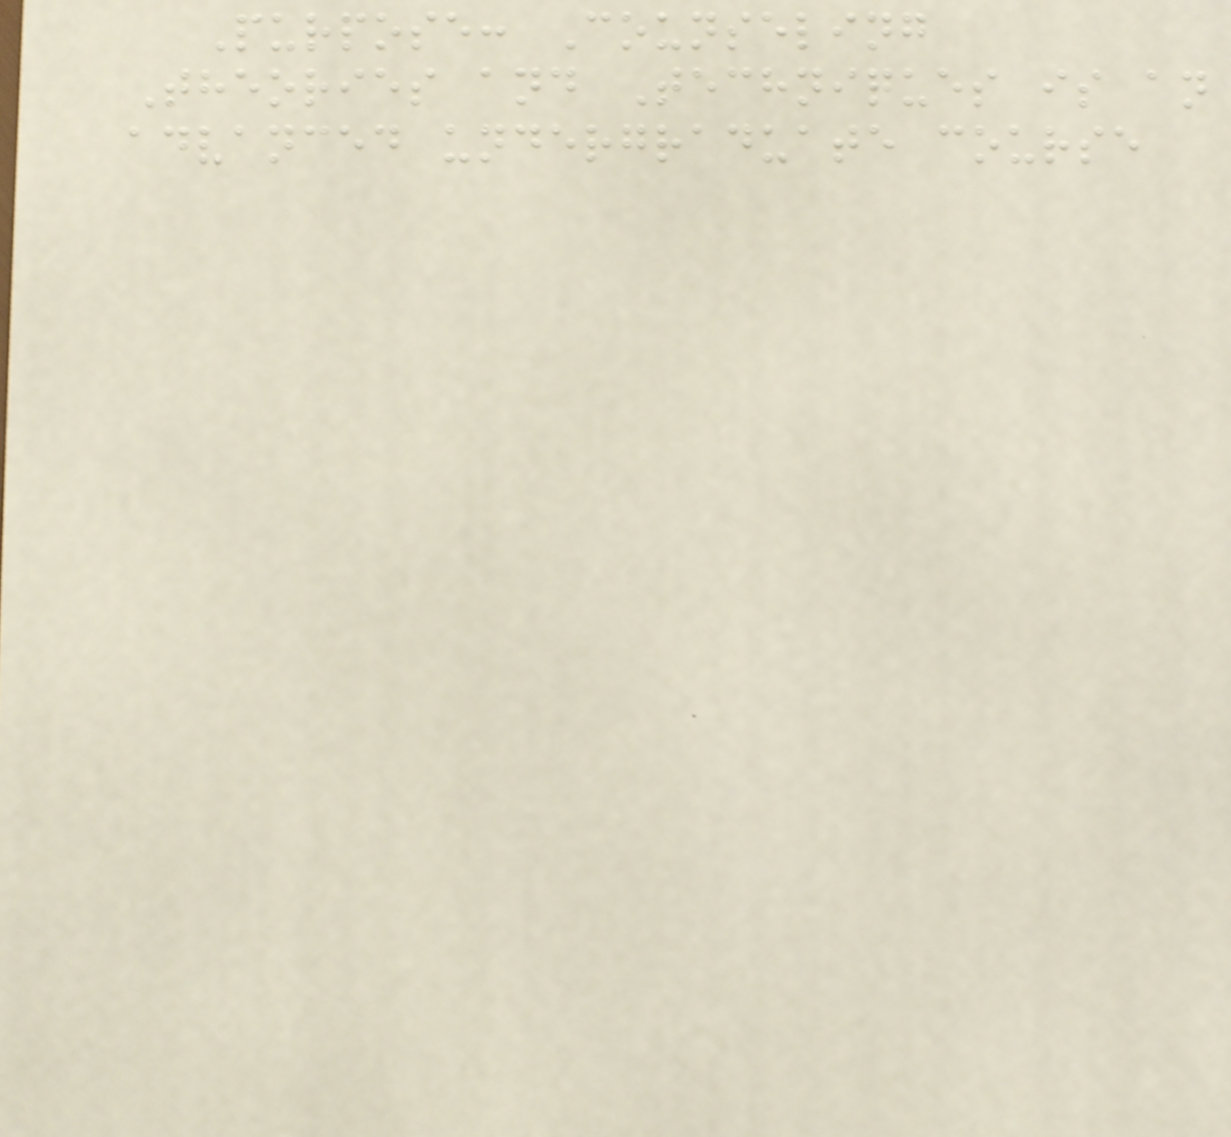Purpose: Counseling
Theories and Techniques is an
advanced undergraduate course
